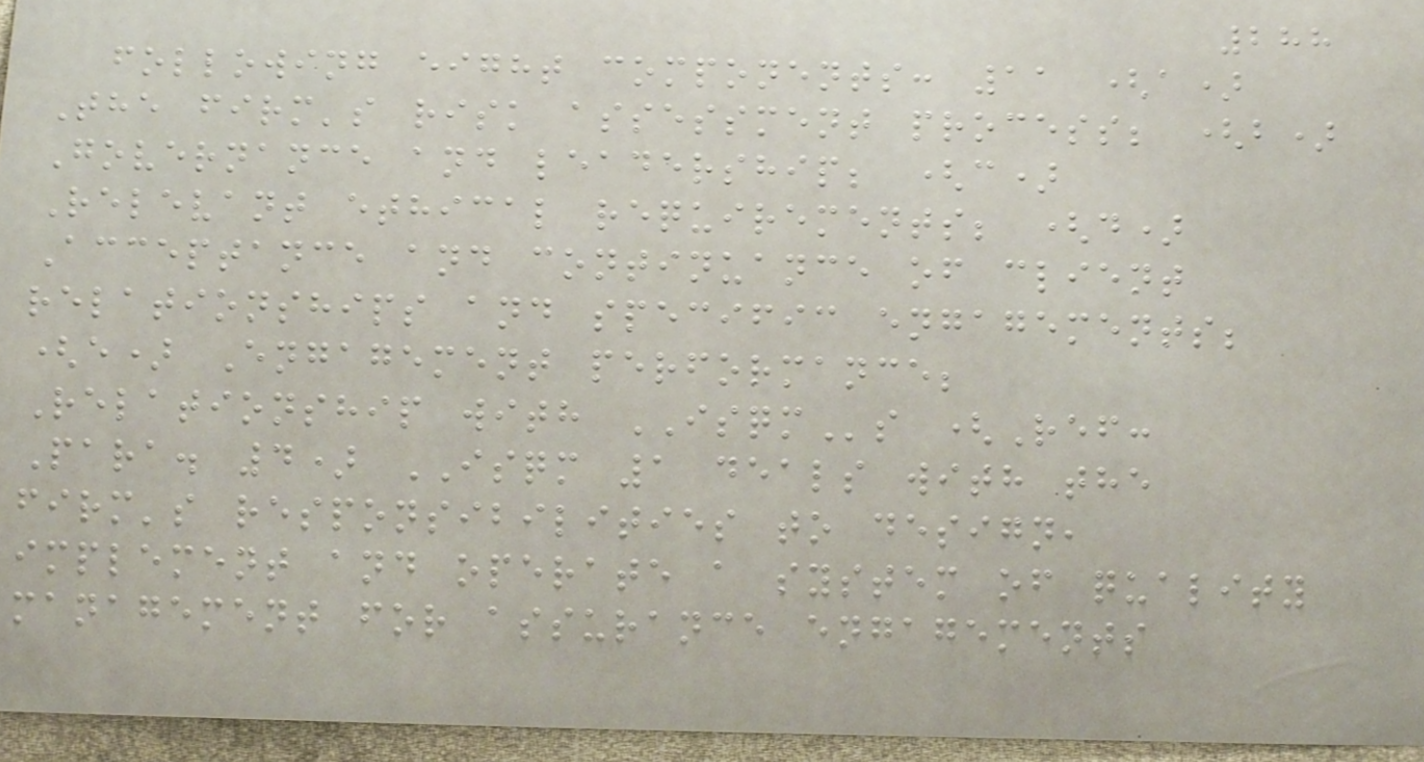288
following eight components: 11 (a)
The firm's risk assessment process; (b)
Governance and leadership; (c)
Relevant ethical requirements; (d)
Acceptance and continuance of client
relationships and specific engagements;
(e) Engagement performance;
Relationship with ISQMs (Ref:
Para. 4) ISQM 1 deals with the
firm's responsibilities to design,
implement and operate a system of quality
management for assurance engagements
